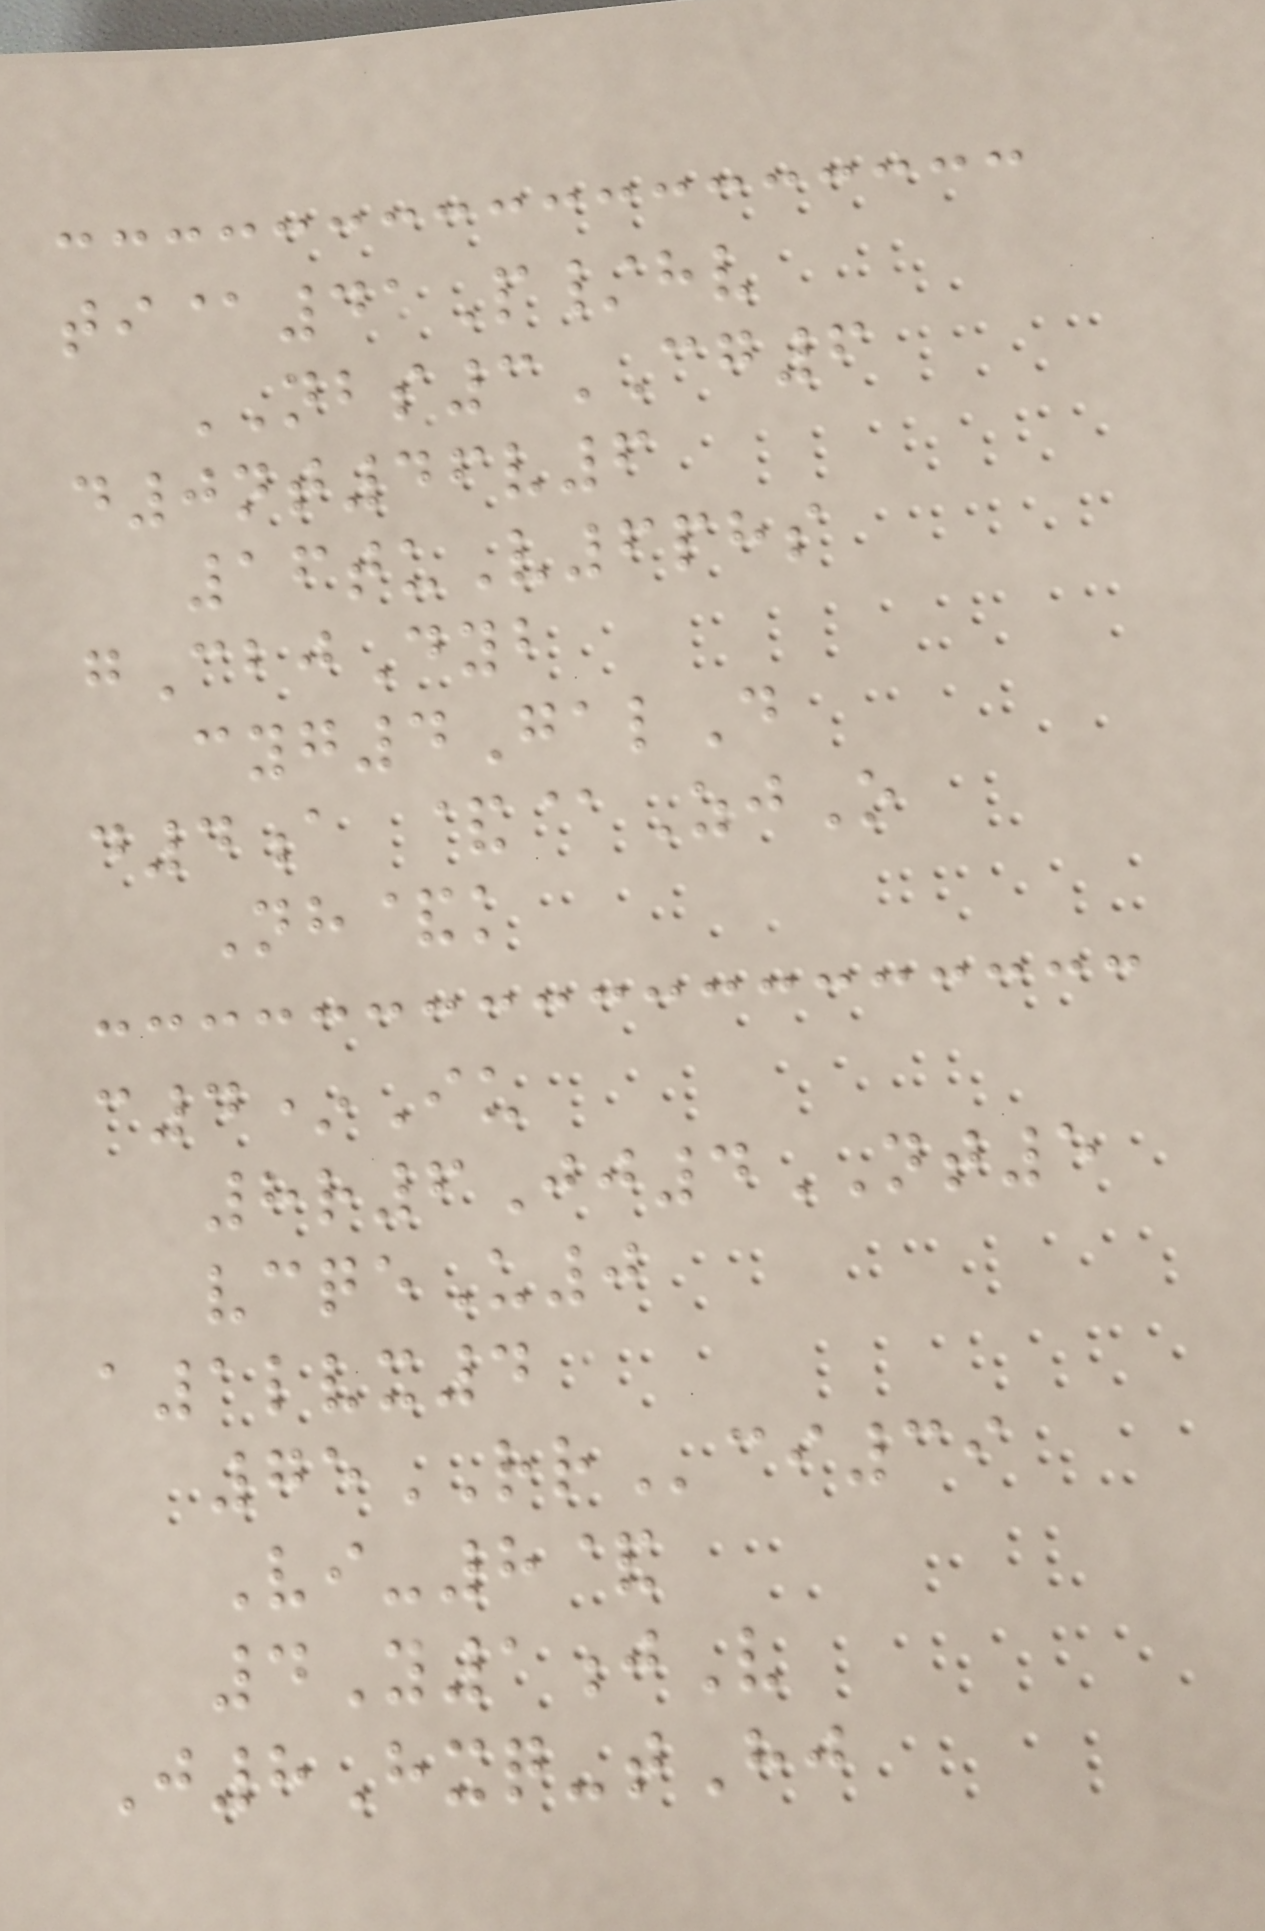ti@41P/hv
NBS3CG6
d0nt46v6
16tuV6phs
gCbjDyb
cyg4GalD
d4a &@ZjO
Nh&k
c4*Iu
8r6Jj4NT5
vcqeU0
a1lvx4
75RRci39
Vi-8&
4Y1jV
J8Hxq-tHj
